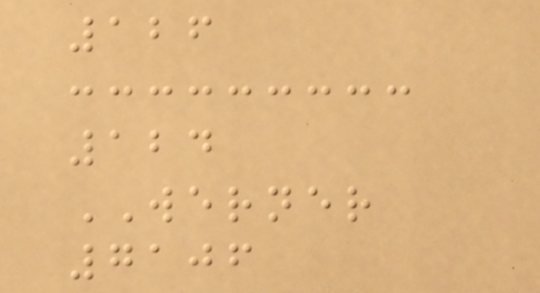126
124
WERNER
7106
